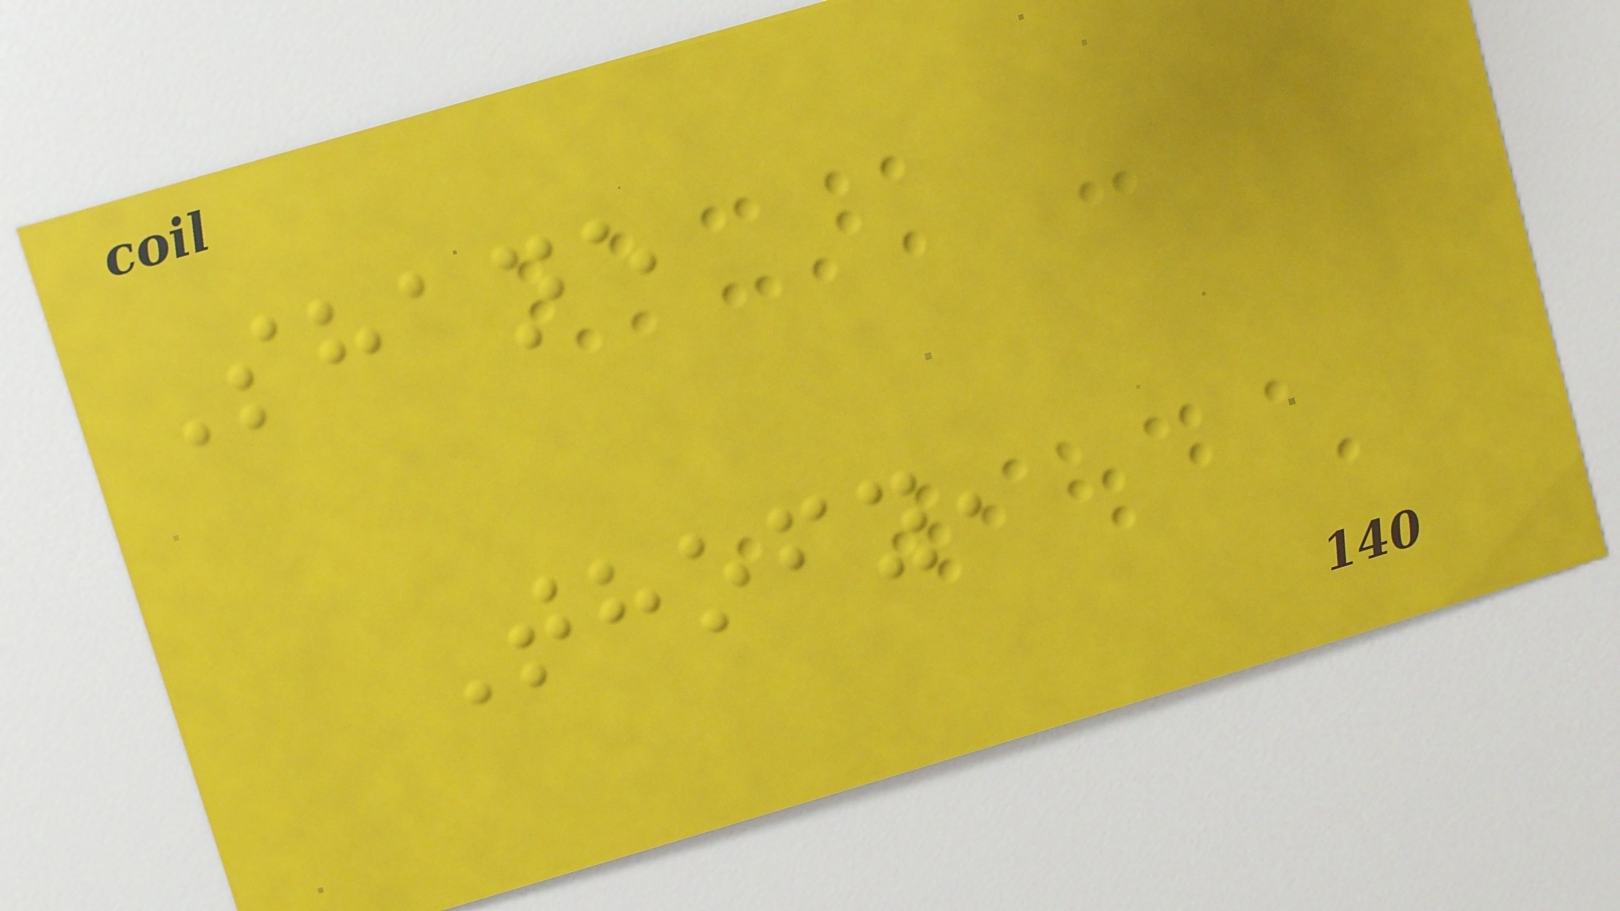Shane
Thofy,
